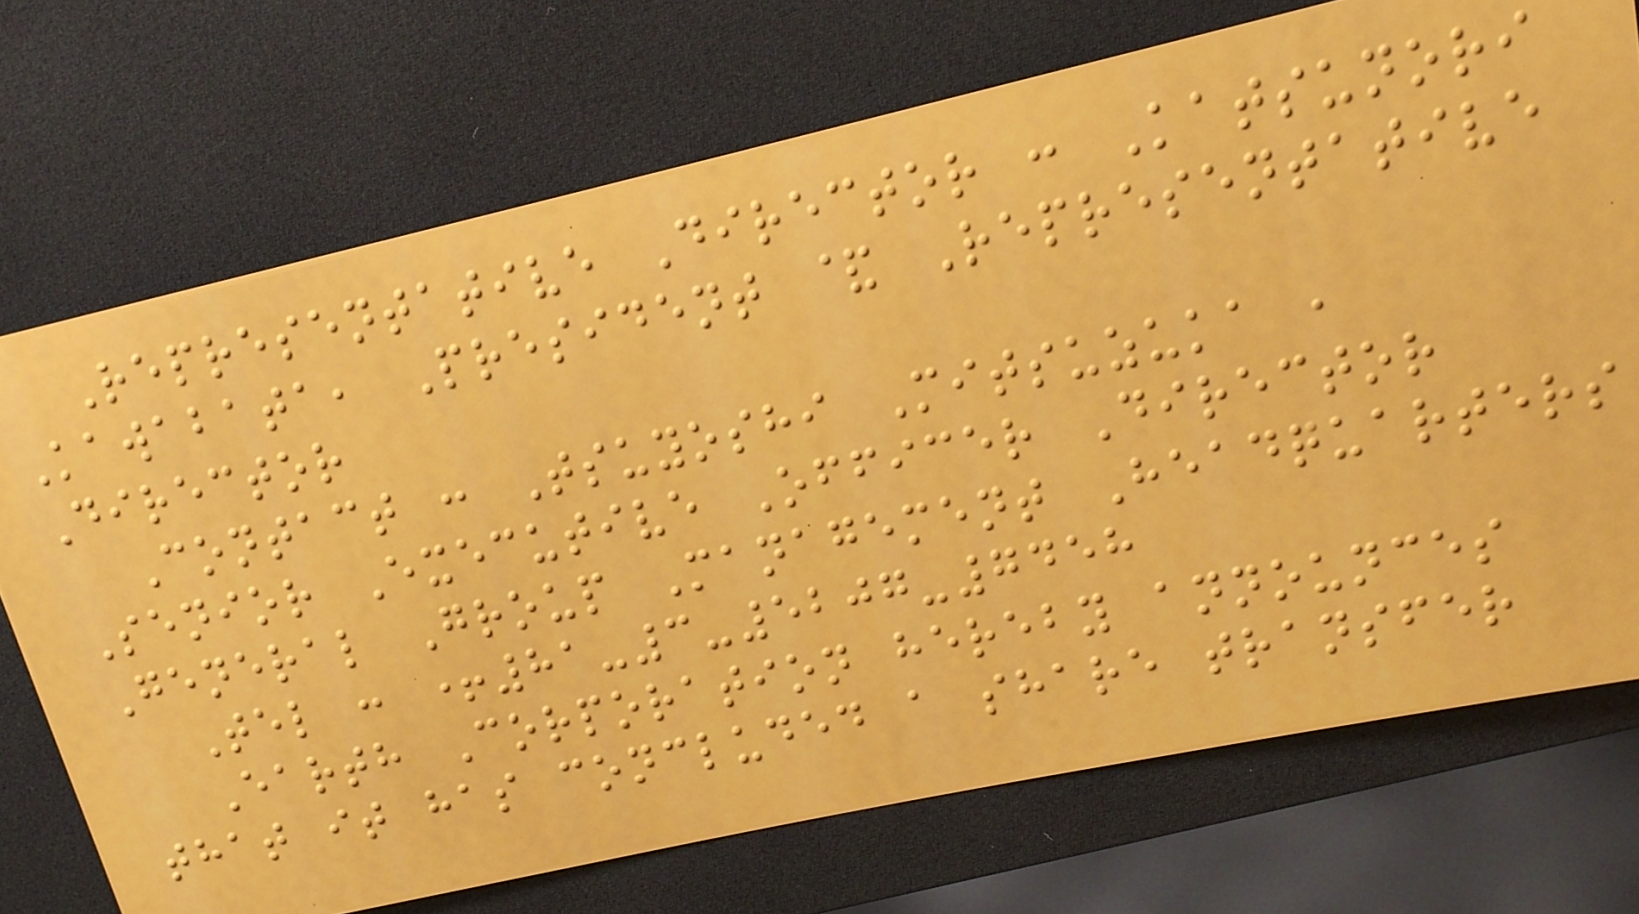Representative Director : Katsunori
Kawabata, President & Representative
Director
Contact : Tsuyoshi Mitsuzuka ,
Senior Executive Officer Director
General Group Management Headquarters
Tel : +81-3-5207-7458
Earth Corporation hereby announces
that it has concluded a share transfer
